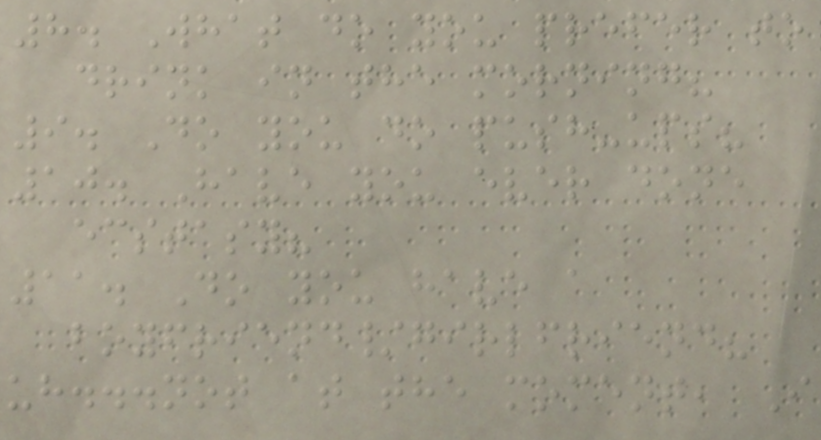8. What do you prefer to
drink in the morning?
9. Do you do push-ups?
10. Have you ever done
ecstasy?
11. Do you have a
boyfriend/girlfriend?
uh...not at the moment, I
